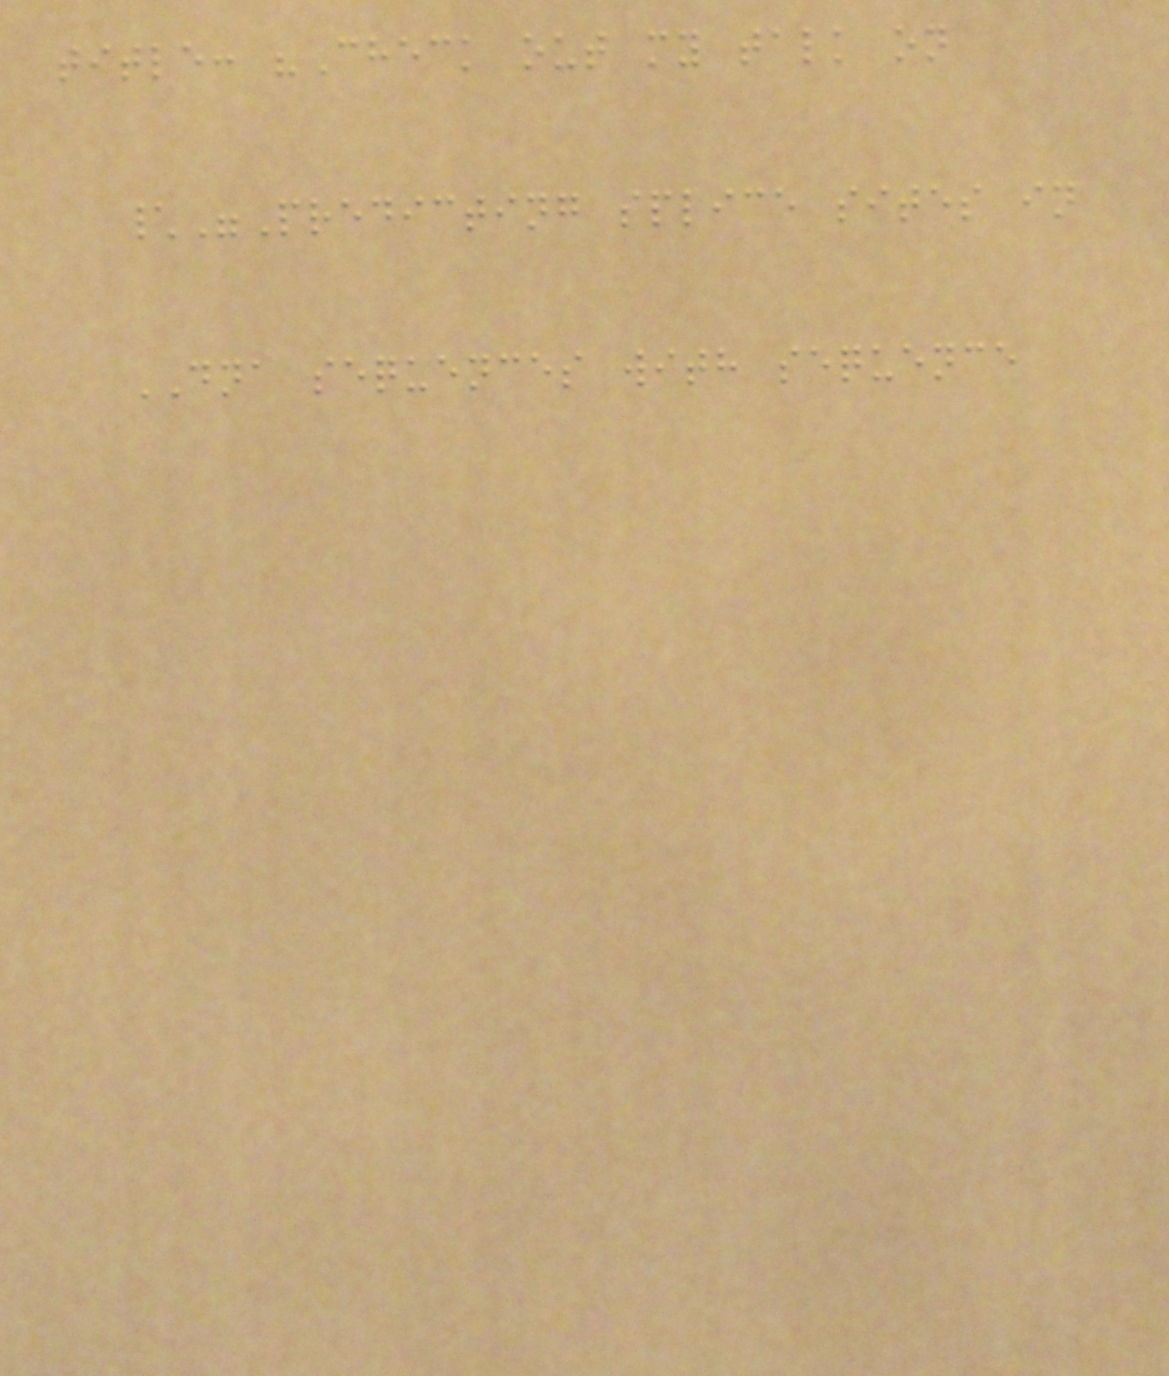title: "Check out my talk on
\"Predicting splice sites in
DNA sequences with sequence
